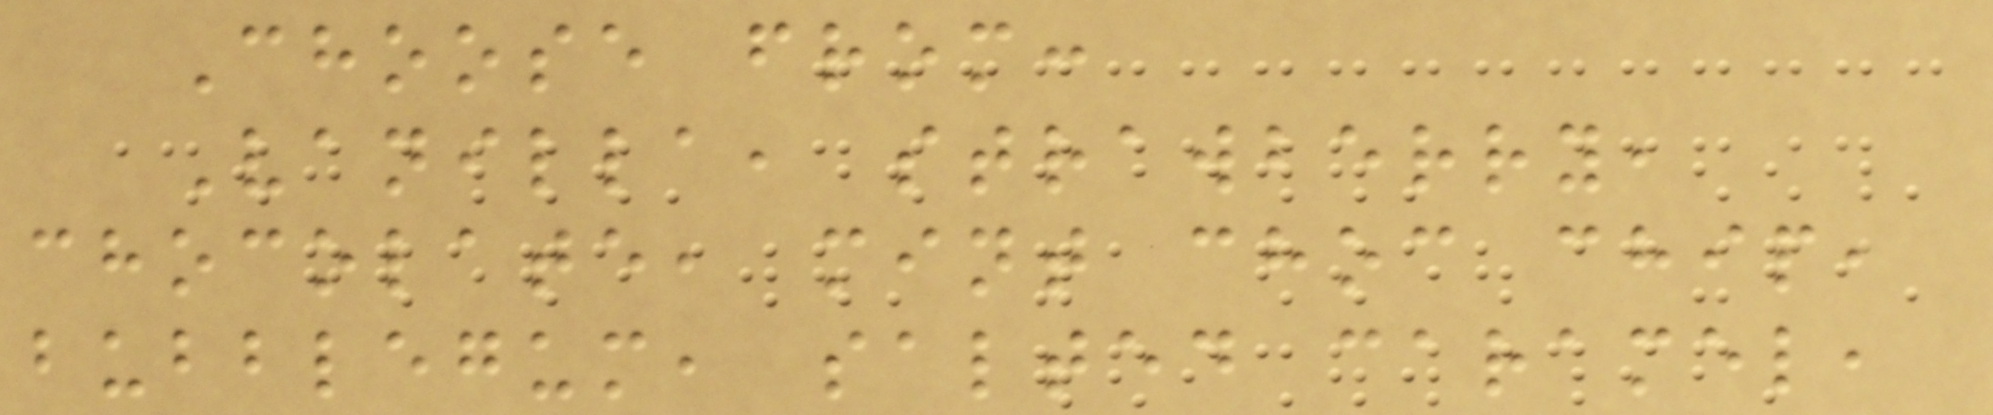Choose from:
Vanilla, strawberry,
chocolate, mint choc chip,
bubblegum, salted caramel,
